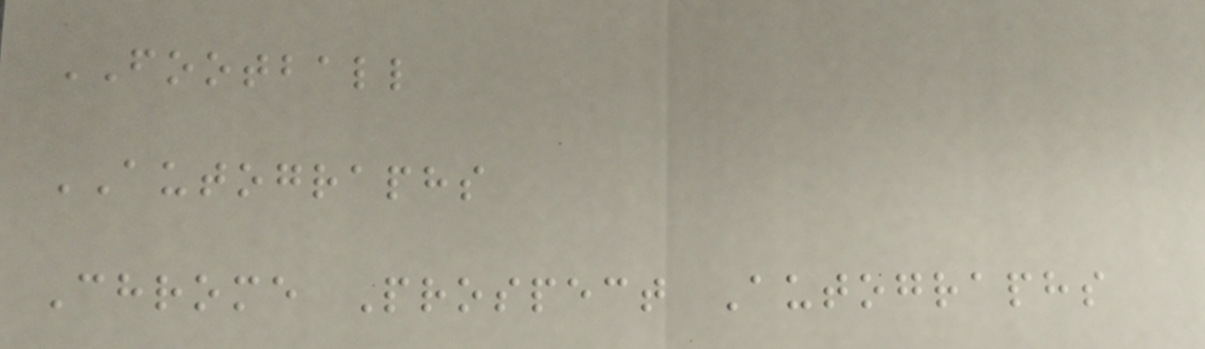FOOTBALL
AUTOGRAPHS
Chrome Prospect Autographs
